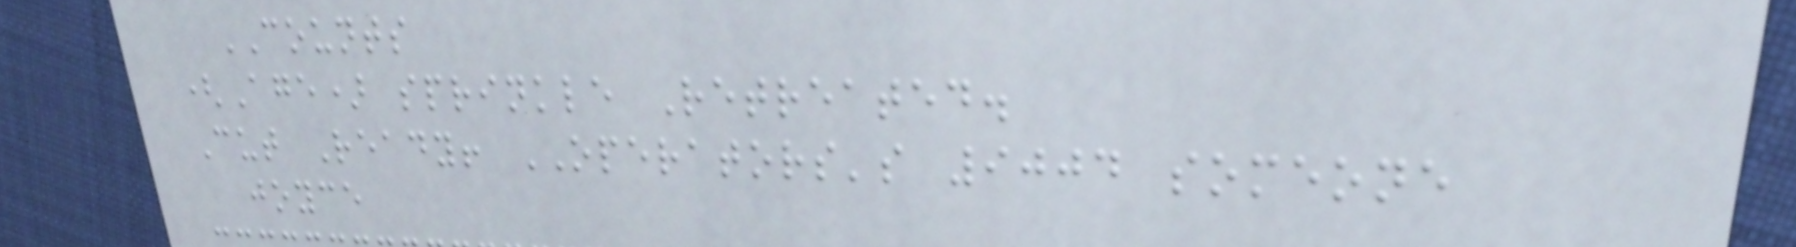COUNTS
(Age) sprinkle Retreated.
Cut Ready! OPERATORS's 9004 someone
joyce
